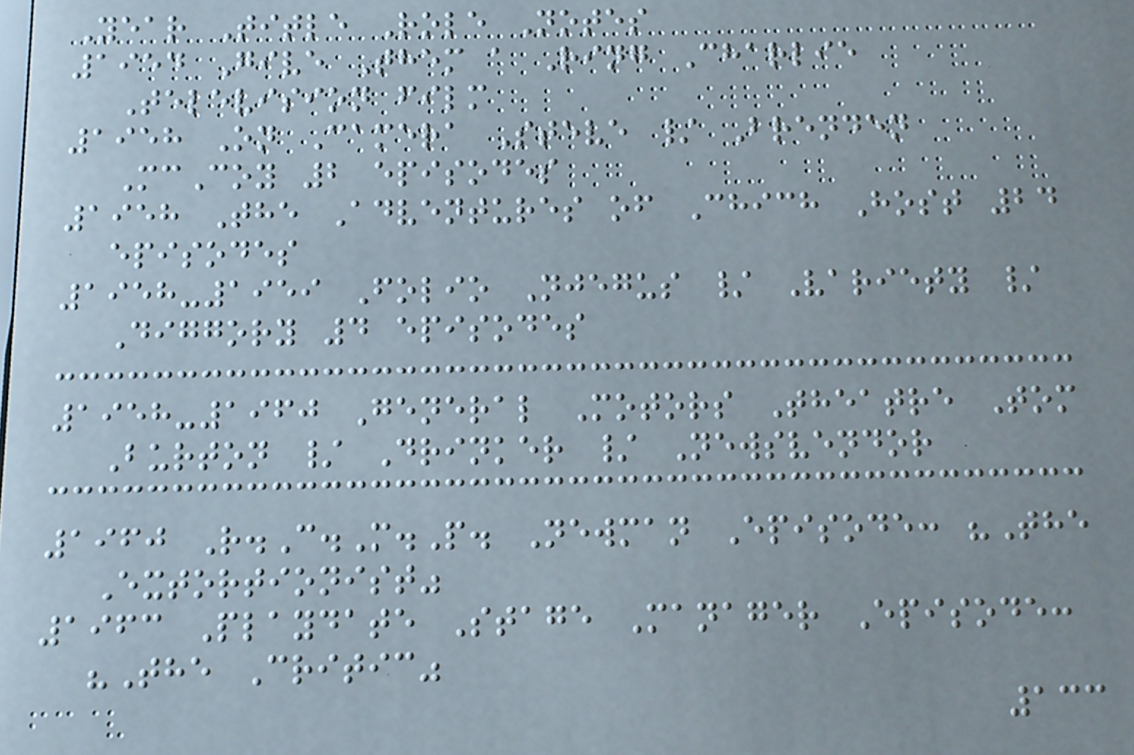Year Title Role Notes
1954 Give Them a Ring Charlie
Television film
1958 On Camera Steve / Brenden
McCoy 2 episodes
1958 The Adventures of Chich Host 24
episodes
1958-1959 Folio Njegus / Variety /
Diggory 4 episodes
1958-1960 General Motors Theatre Tom
Burton / Drinker / Newsvendor
1960 R.C.M.P. Newman Episode: "The
Extortionist"
1963 Playdate Stage Manager Episode:
"The Critic"
133
